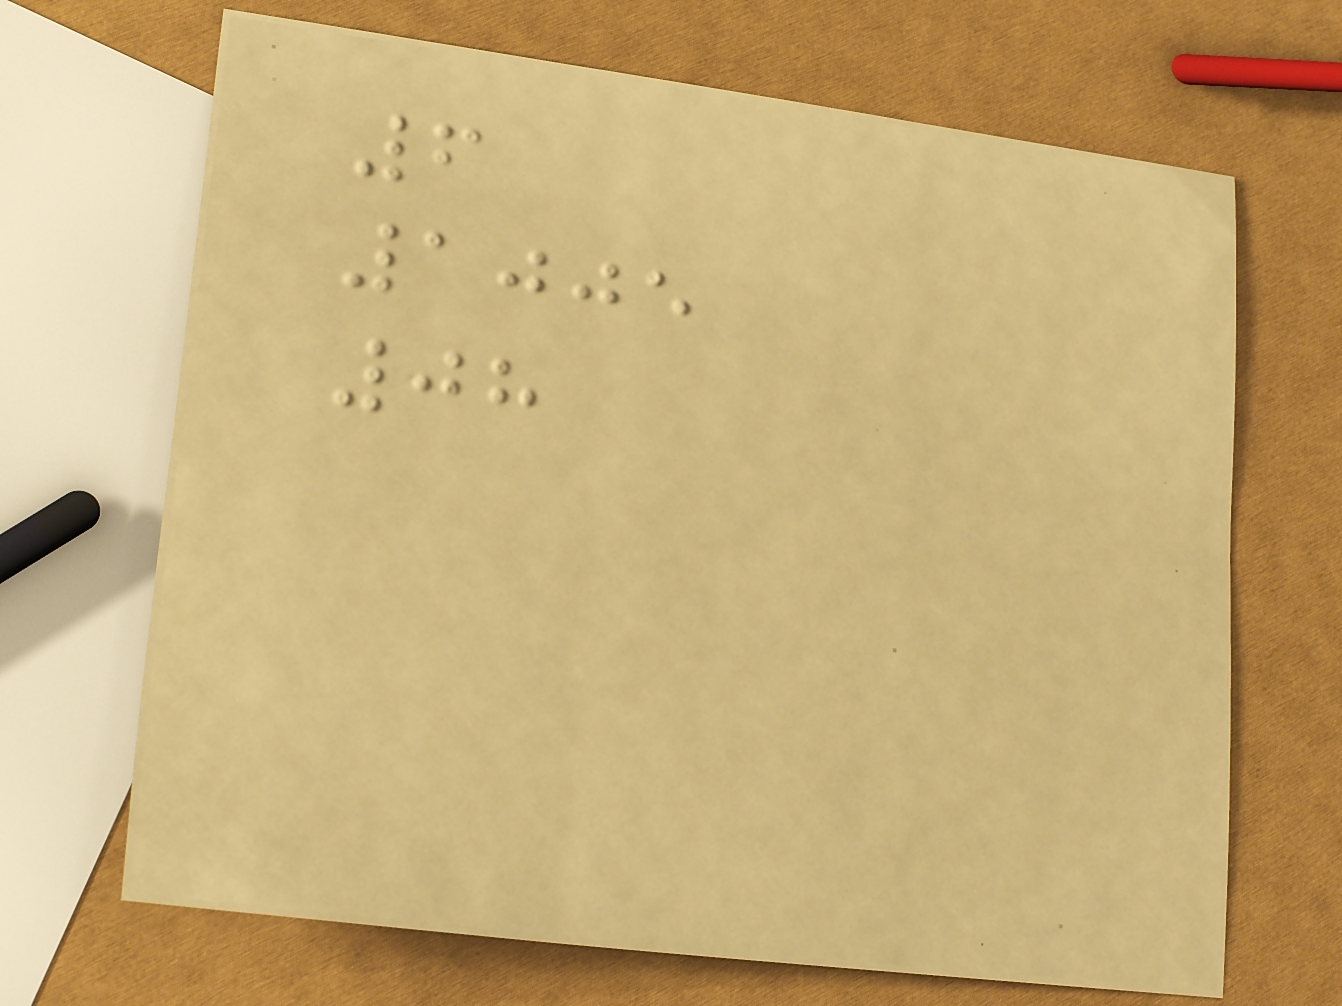6
1005
08
